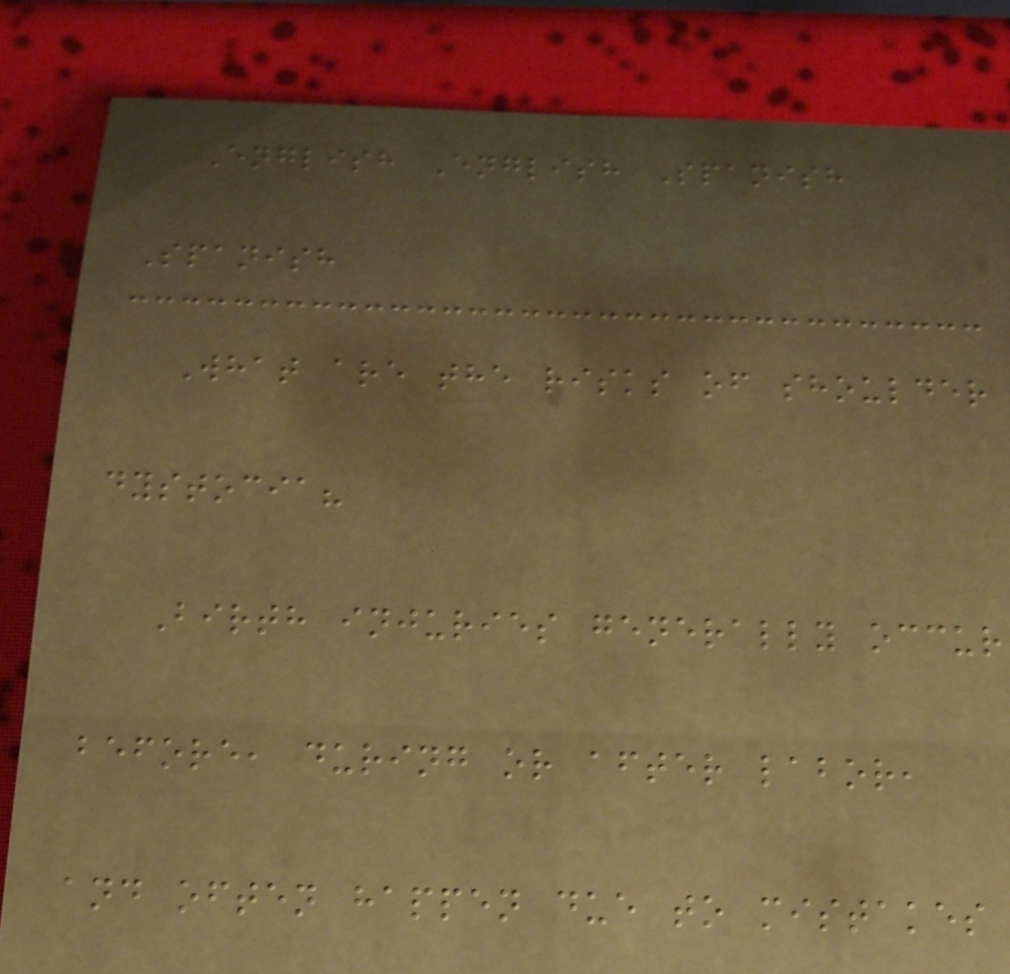English English Spanish
Spanish
What are the risks of shoulder
dystocia?
Birth injuries generally occur
before, during or after labor,
and often happen due to mistakes
